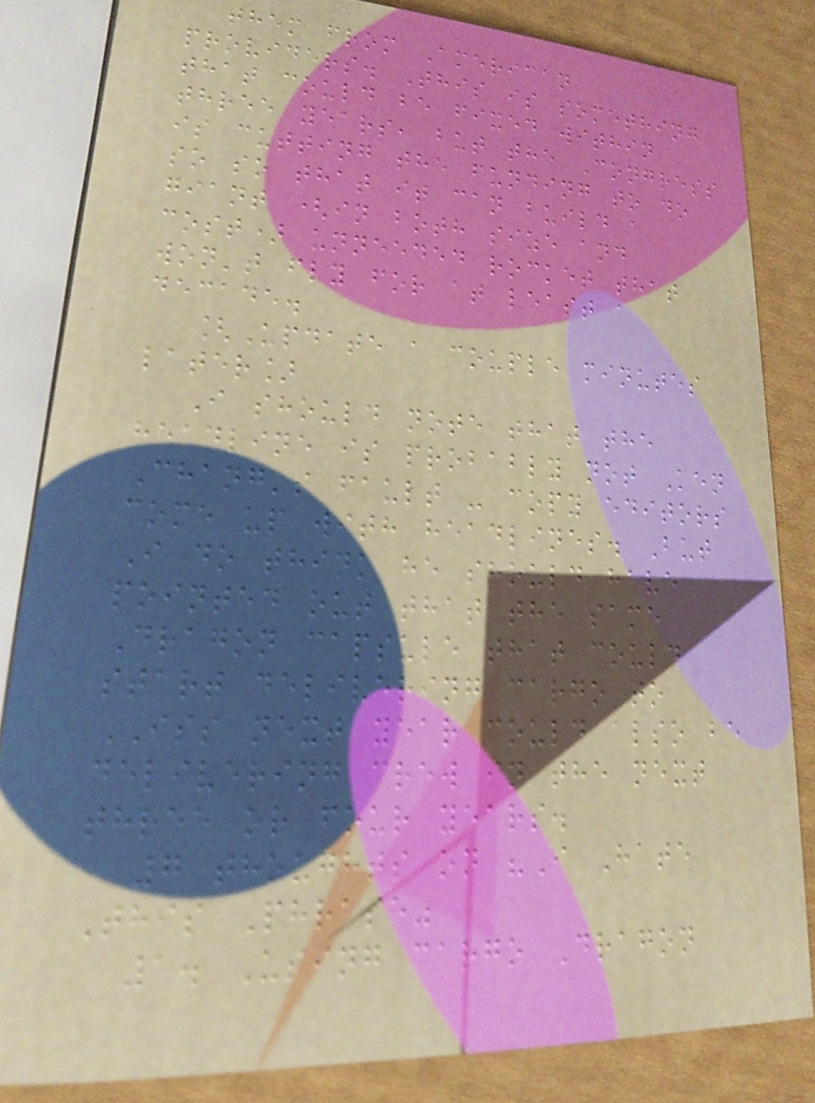them from American
providers. This is something
that could be fixed within
three years, but the Congress
is cutting the funding to do
so so that it can build a
giant (in both size and
cost) unneeded rocket that
won't fly for at least a
decade.
[Update a couple minutes
later]
I should note that the
headline is probably not Ken
Chang's fault - copy editors
come up with headlines. But
I do think he should have
pointed out that the same
Dragon capsule that could
start delivering cargo to
ISS next year could also be
delivering crew in the next
three or four years.
7 thoughts on "I Hate
This Phrase"
1. Using cargo Dragon
